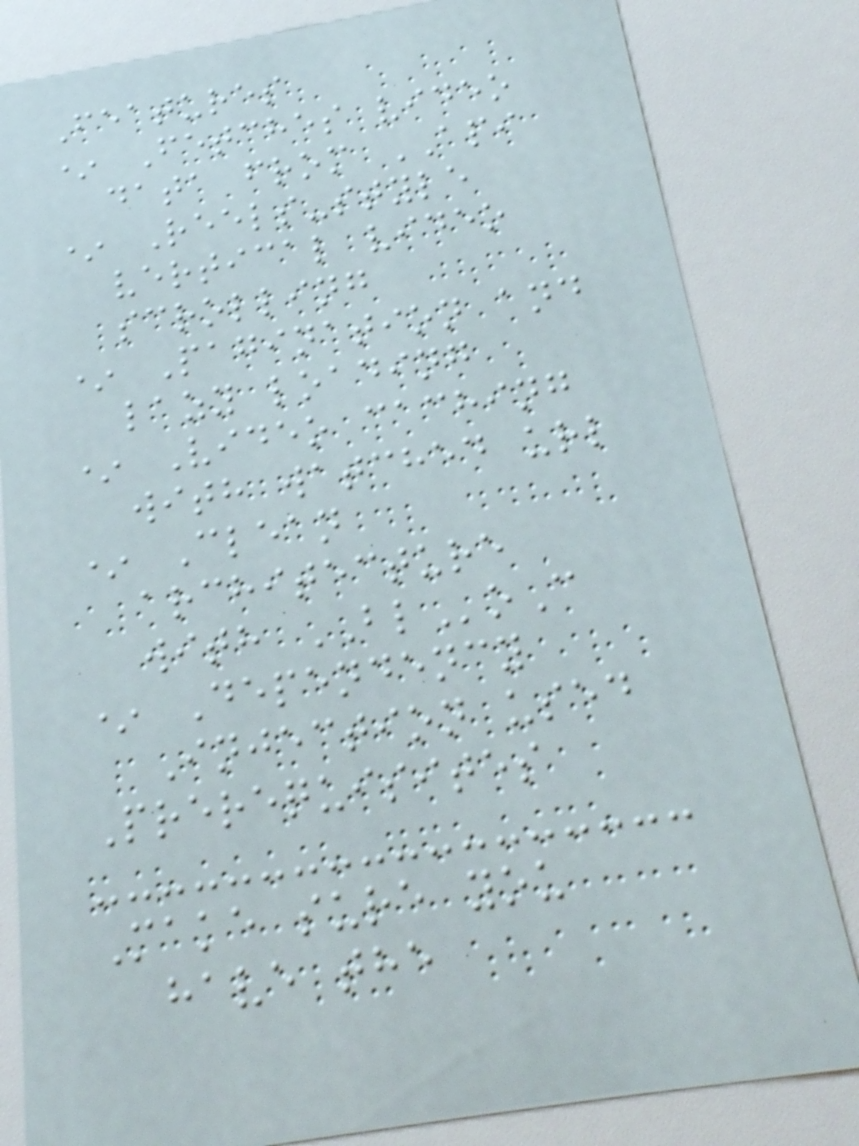Features
* Fetches video
data from API
* Reels-style
vertical video
scrolling
* Pagination and
lazy loading
* Video caching
with watched url
* Clean
architecture
with BLoC
* Dependency
Injection used
Prerequisites
Make sure you
have the
